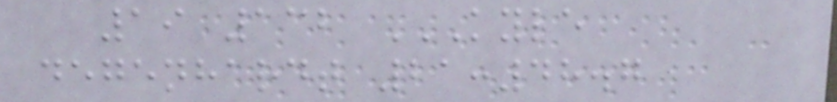19 132 KYLE
DEGENHARDT 21:48.7
